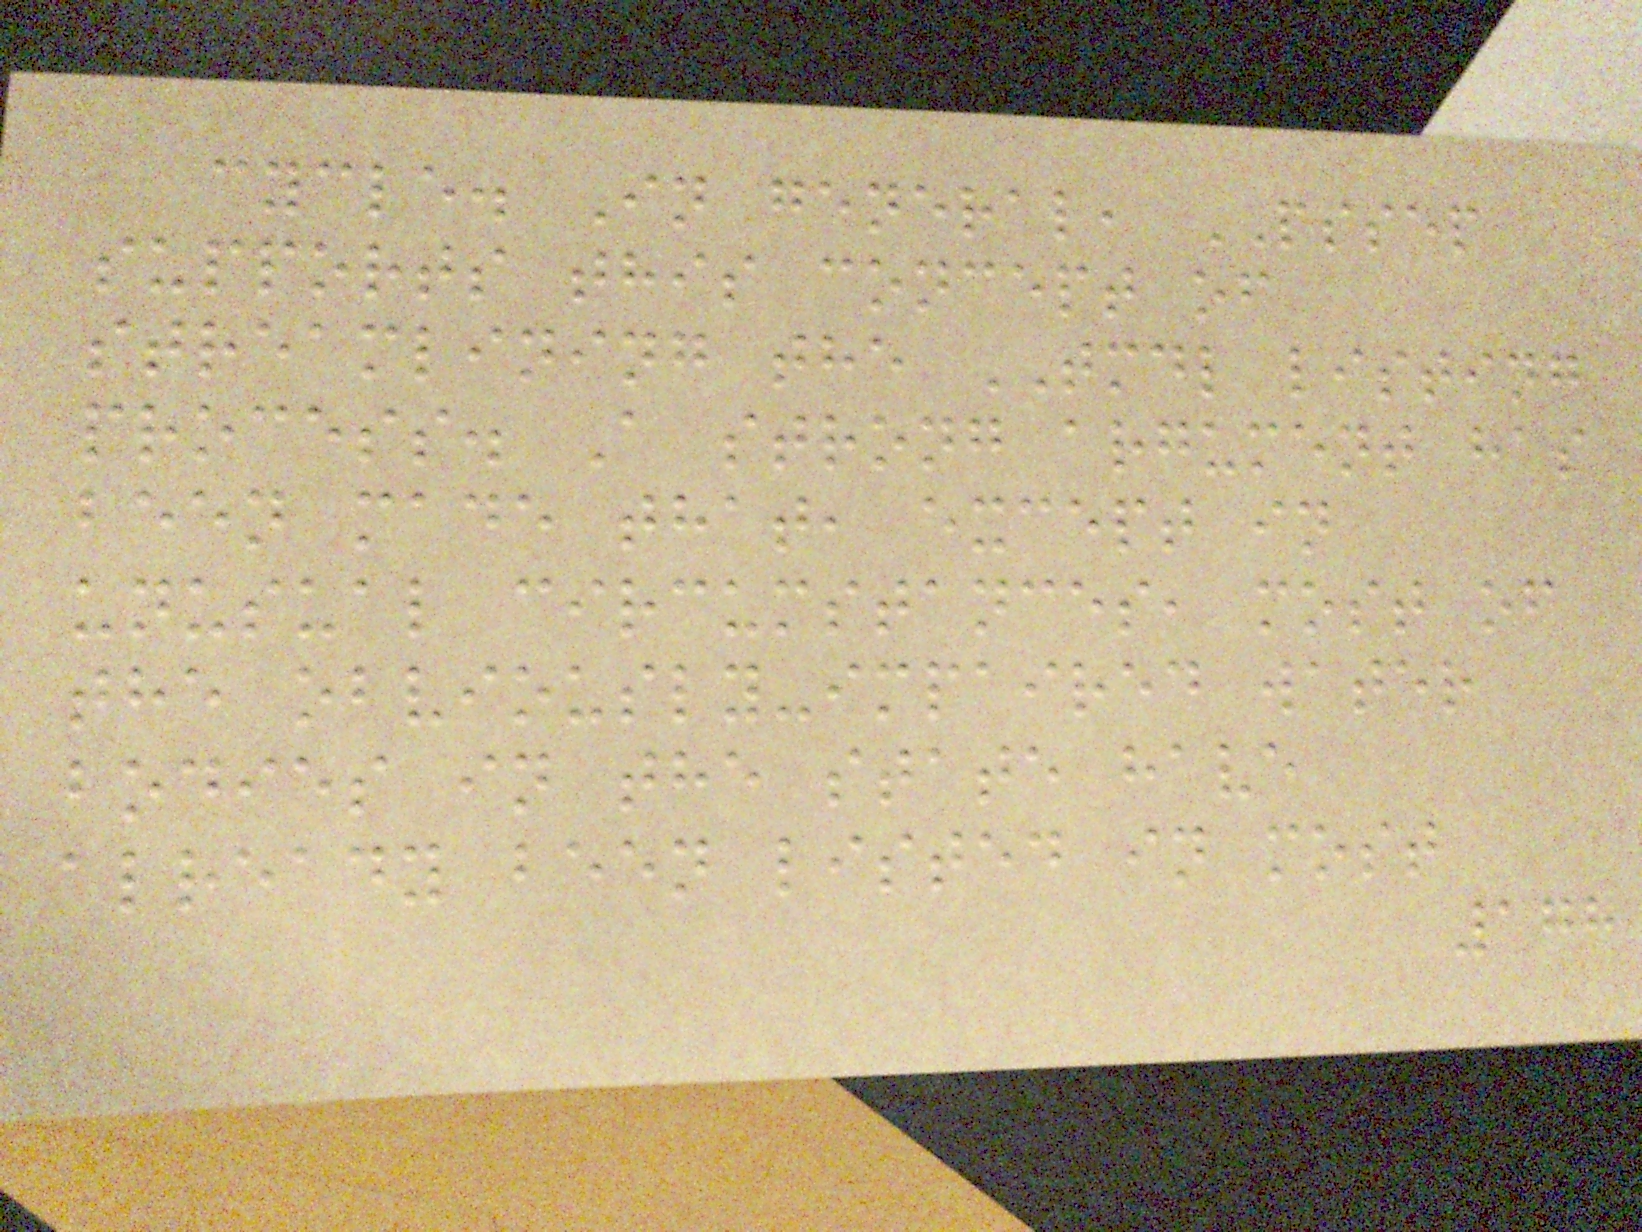cycle. In general, PSSEP
supports this concept of
streamlining the TMDL listing
process. A strong argument has
been made that, except in
unusual circumstances, most of
the obviously-impaired water
bodies in the state have
already been listed in most
178
